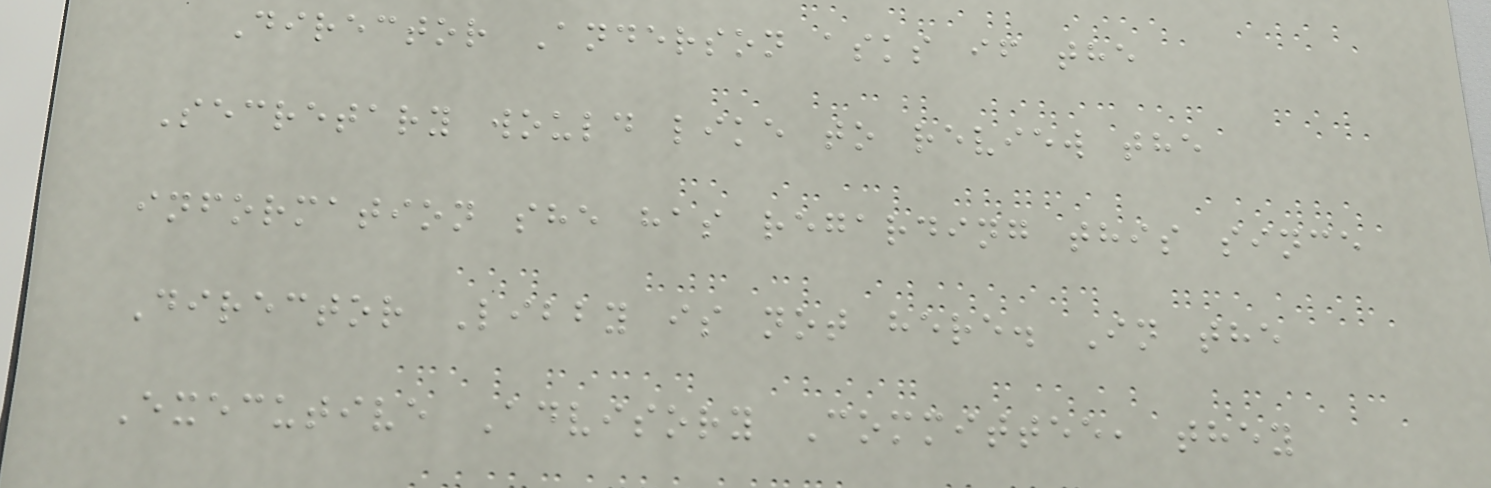Director Anderson asks if the
Secretary would like to review the
information she has regarding this since
Director Libby is not here. In the
Executive Advisory Committee, they
